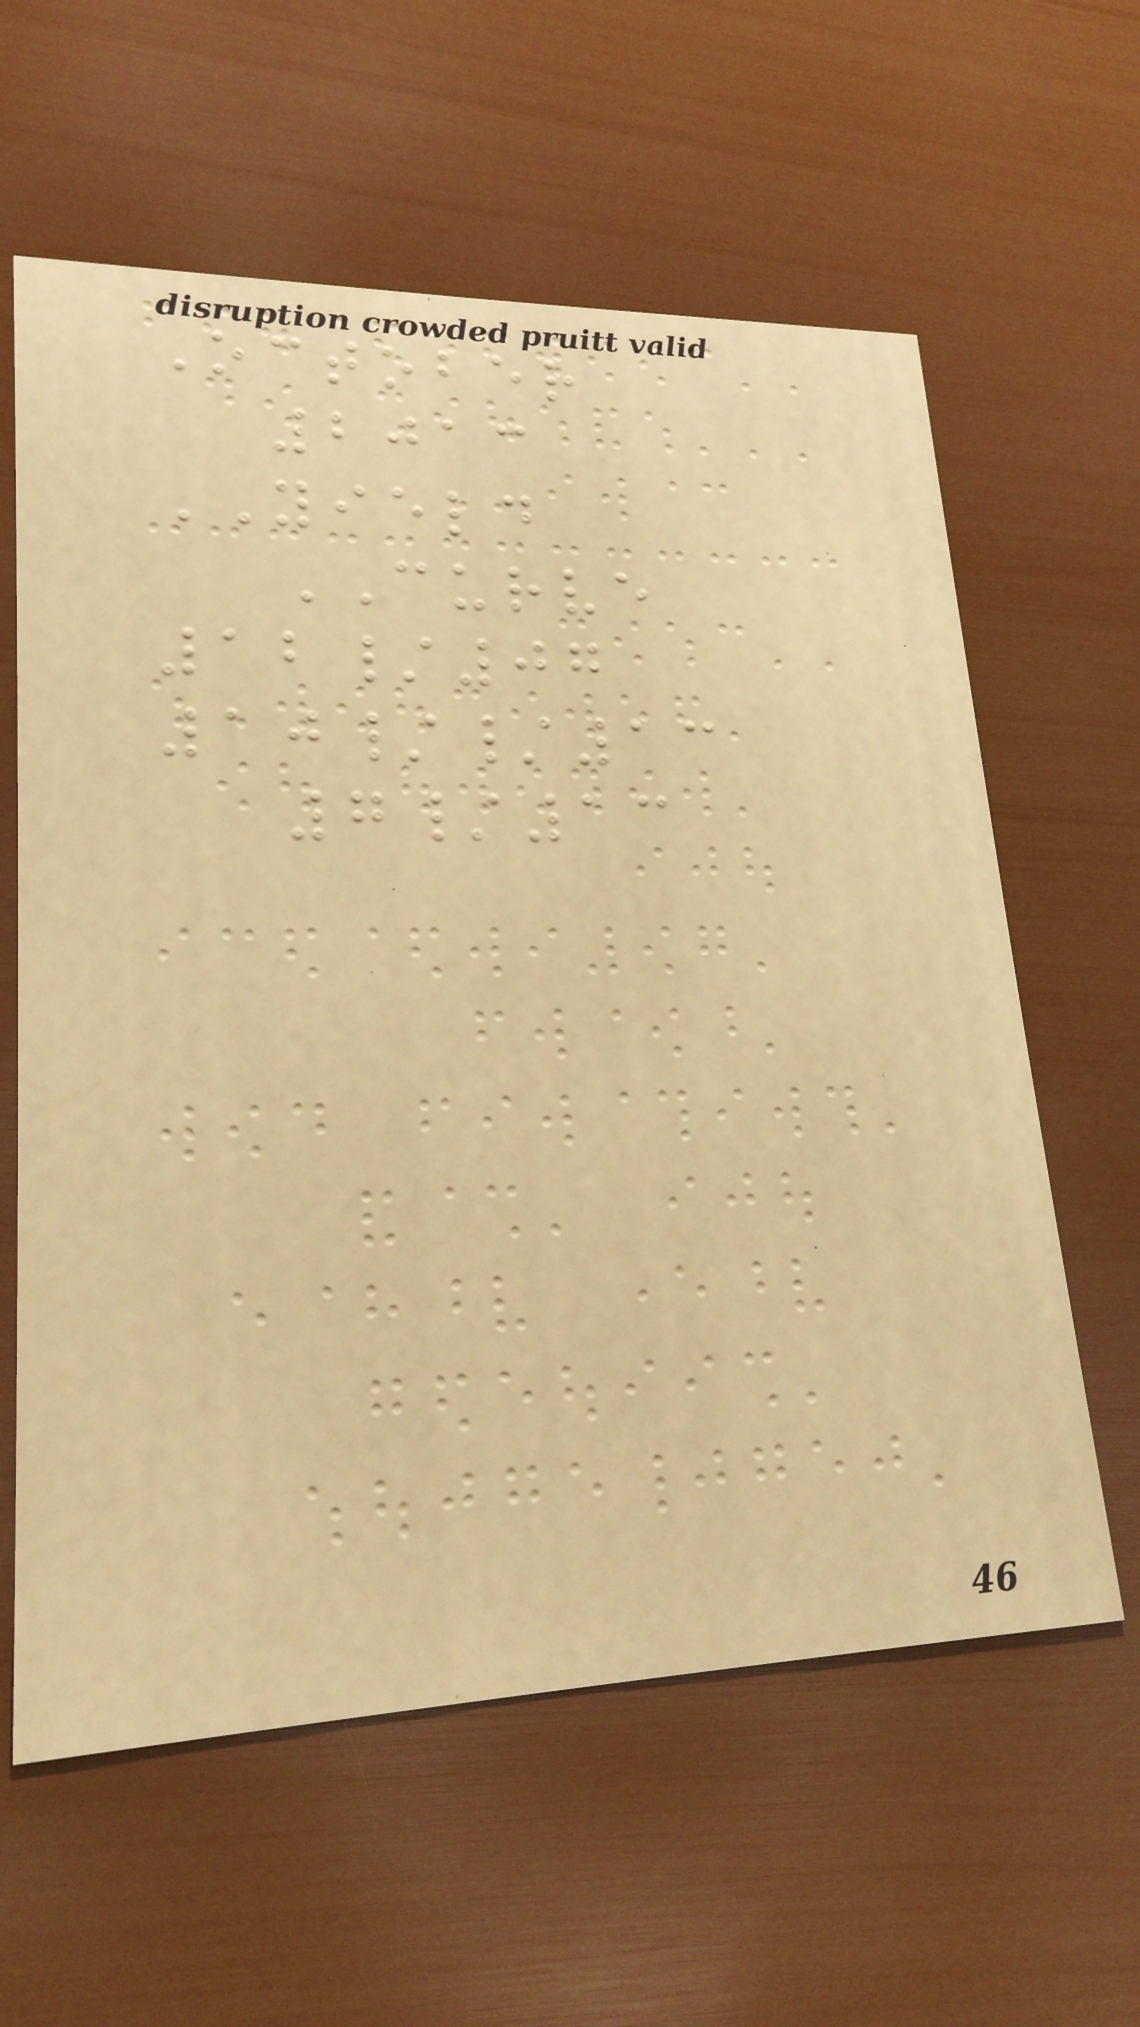October
2013
YIELD
CURVE
12/07
10//13
7/13
